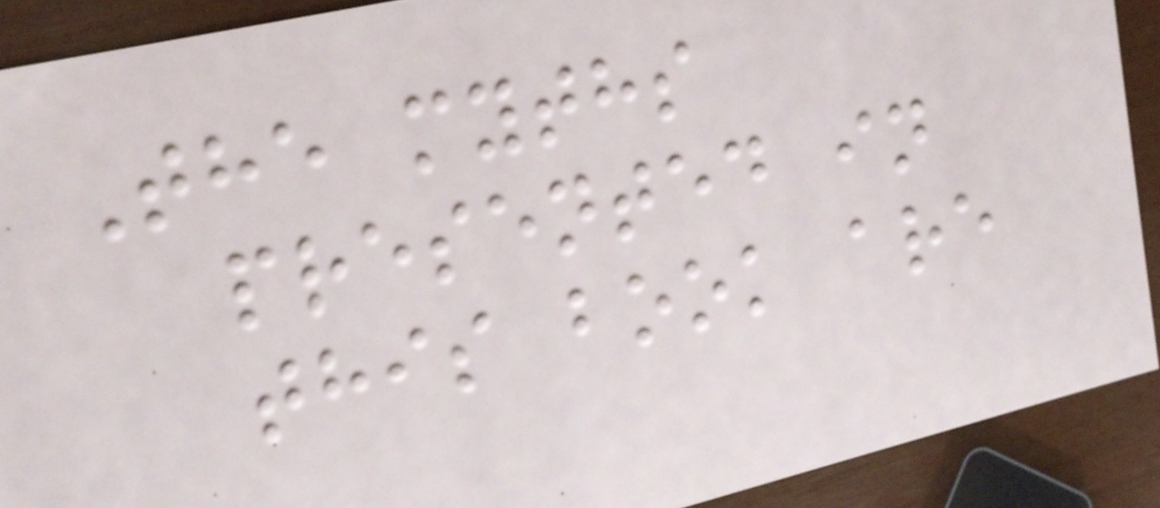The myths
presented in
this book are
